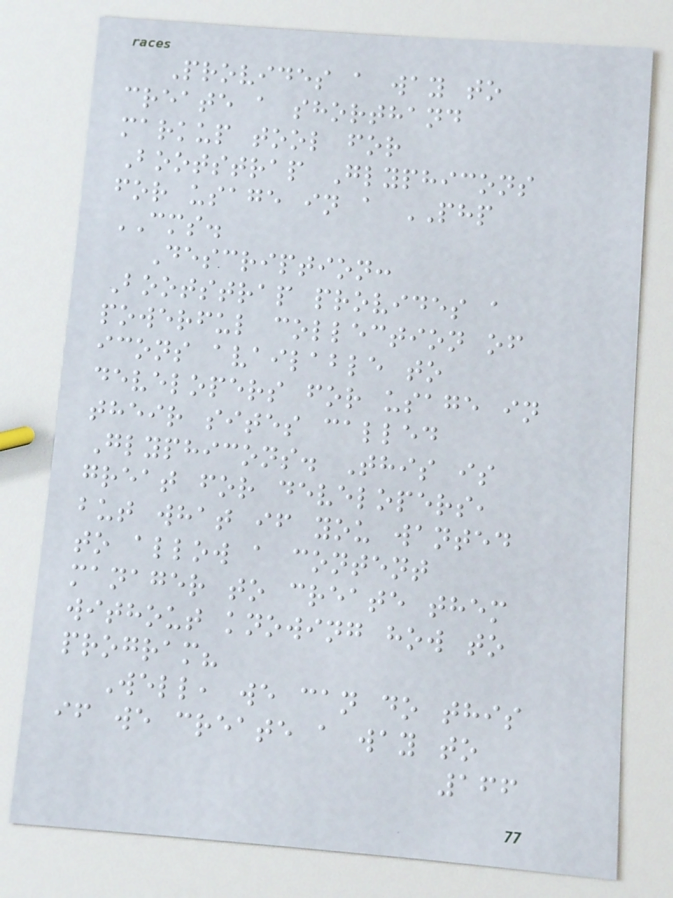Provides a way to
create a shorthand
markup tool for
Bootstrap Glyphicons
for usage in a PHP
CMS.
Description:
Bootstrap provides a
powerful collection of
icons available to
developers for usage in
their sites called
Glyphicons. This is
great for developers,
but what if you wanted
to allow a content
manager to create them
without knowing how to
program?
Well, we can do this
if we create a way to
166
